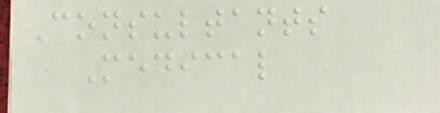Consultants
Medical
